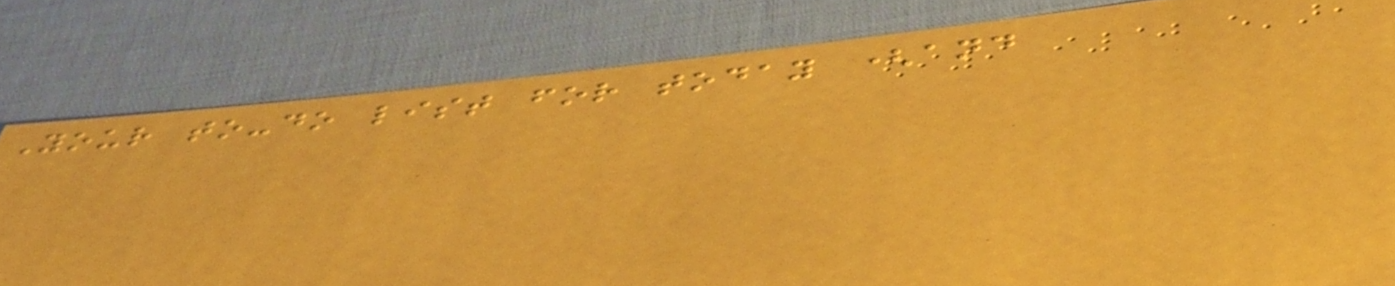Your to-do list for today (and
